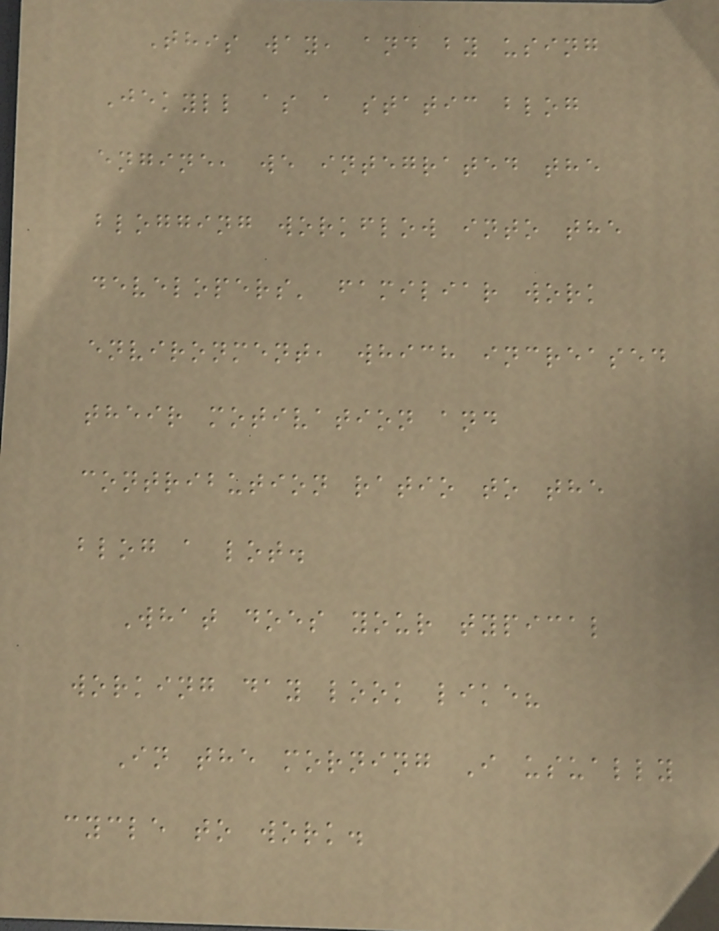This way, and by using
Jekyll as a static blog
engine, we integrated the
blogging workflow into the
developers' familiar work
environment, which increased
their motivation and
contribution ratio to the
blog a lot.
What does your typical
working day look like?
In the morning I usually
cycle to work.
